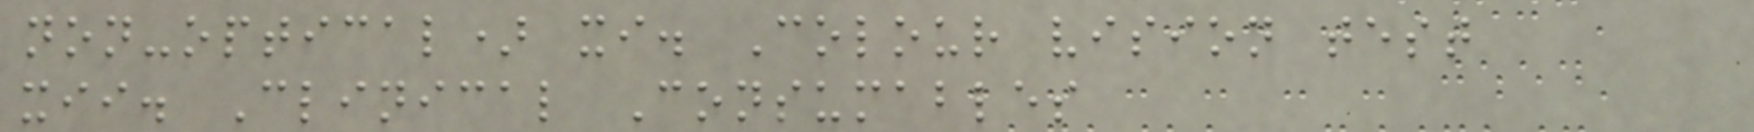non-optical) xi. Colour vision test
xii. Clinical Consumables
